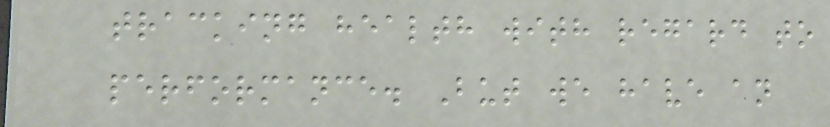tracking health with regard to
performance. But we have an
